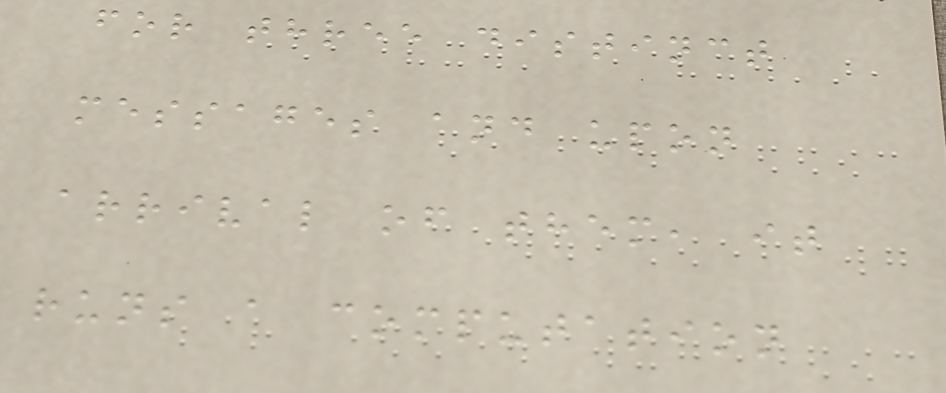for three distinct
messages and upon
arrival of them, it
runs a computation
